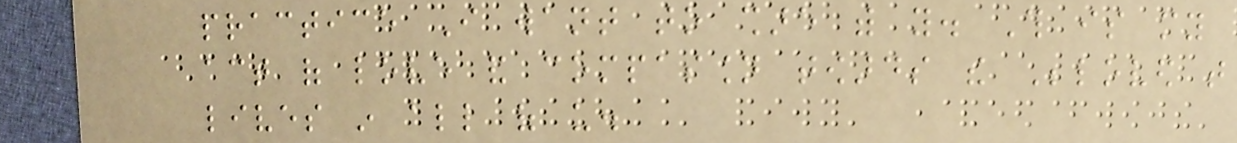practice I want to share with you. This is my
act of love and compassion towards the Beloved that
lives in all of us.
